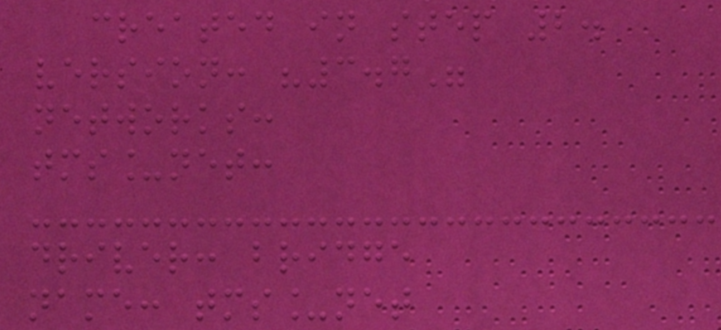created in step 2.
version: "3.7"
networks:
tms_net:
driver: bridge
name: tms_net
